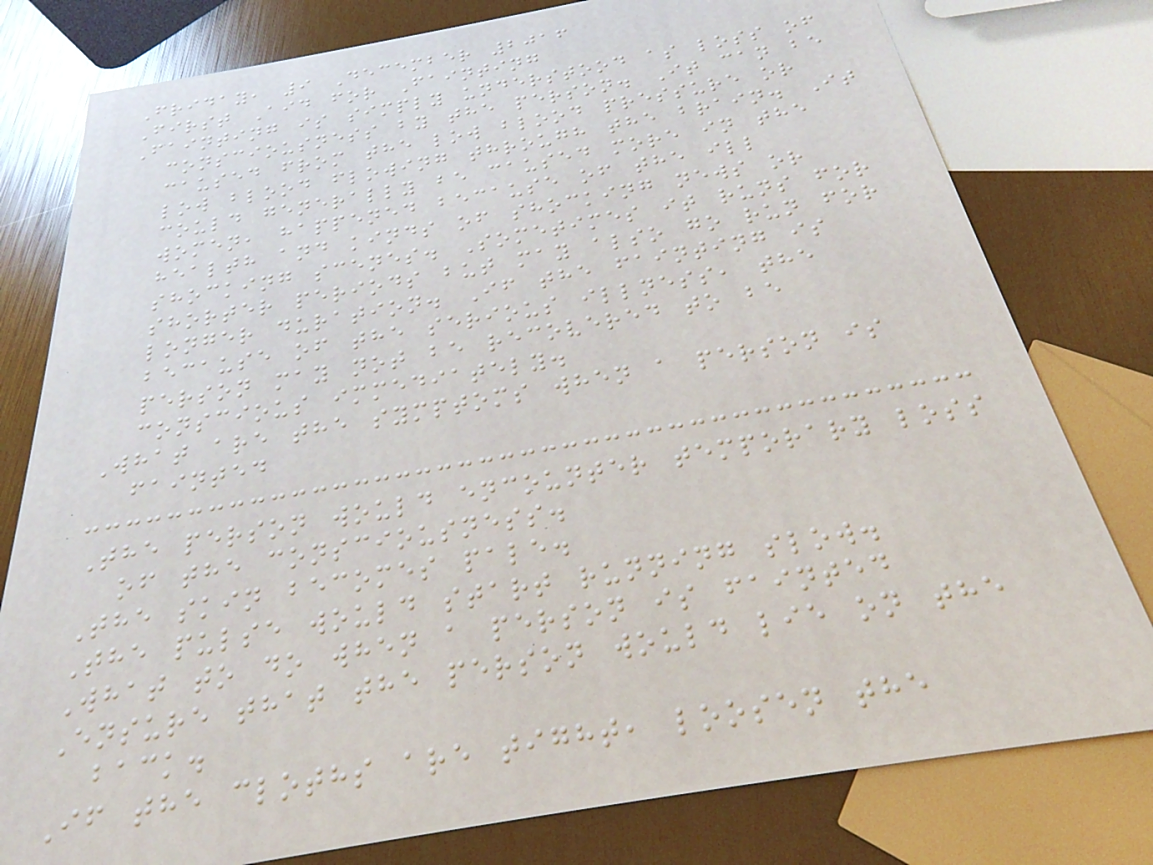Friday, 9 December 2016
First Aid for Fainting
Fainting is simply understood as loss of
consciousness by the person. It can be
caused from the low blood pressure or
low blood flowing through the brain. It
could generally be caused more in the
women, happened because of the ill
health and kinds of shocking news or
shocking scenes. Sometimes it runs for
shorter periods but may also go run for
longer duration. If the fainting is
because of the serious illness, the
person may not be recovered to be
conscious immediately.
What are the symptoms when a person is
fainted
The person would encounter temporary loss
of the consciousness.
The skin becomes pale.
The pulse would start running slow.
What to do when a person is fainted
Ensure that the person would lie on the
back.
If the cloths are tight, loosen the
